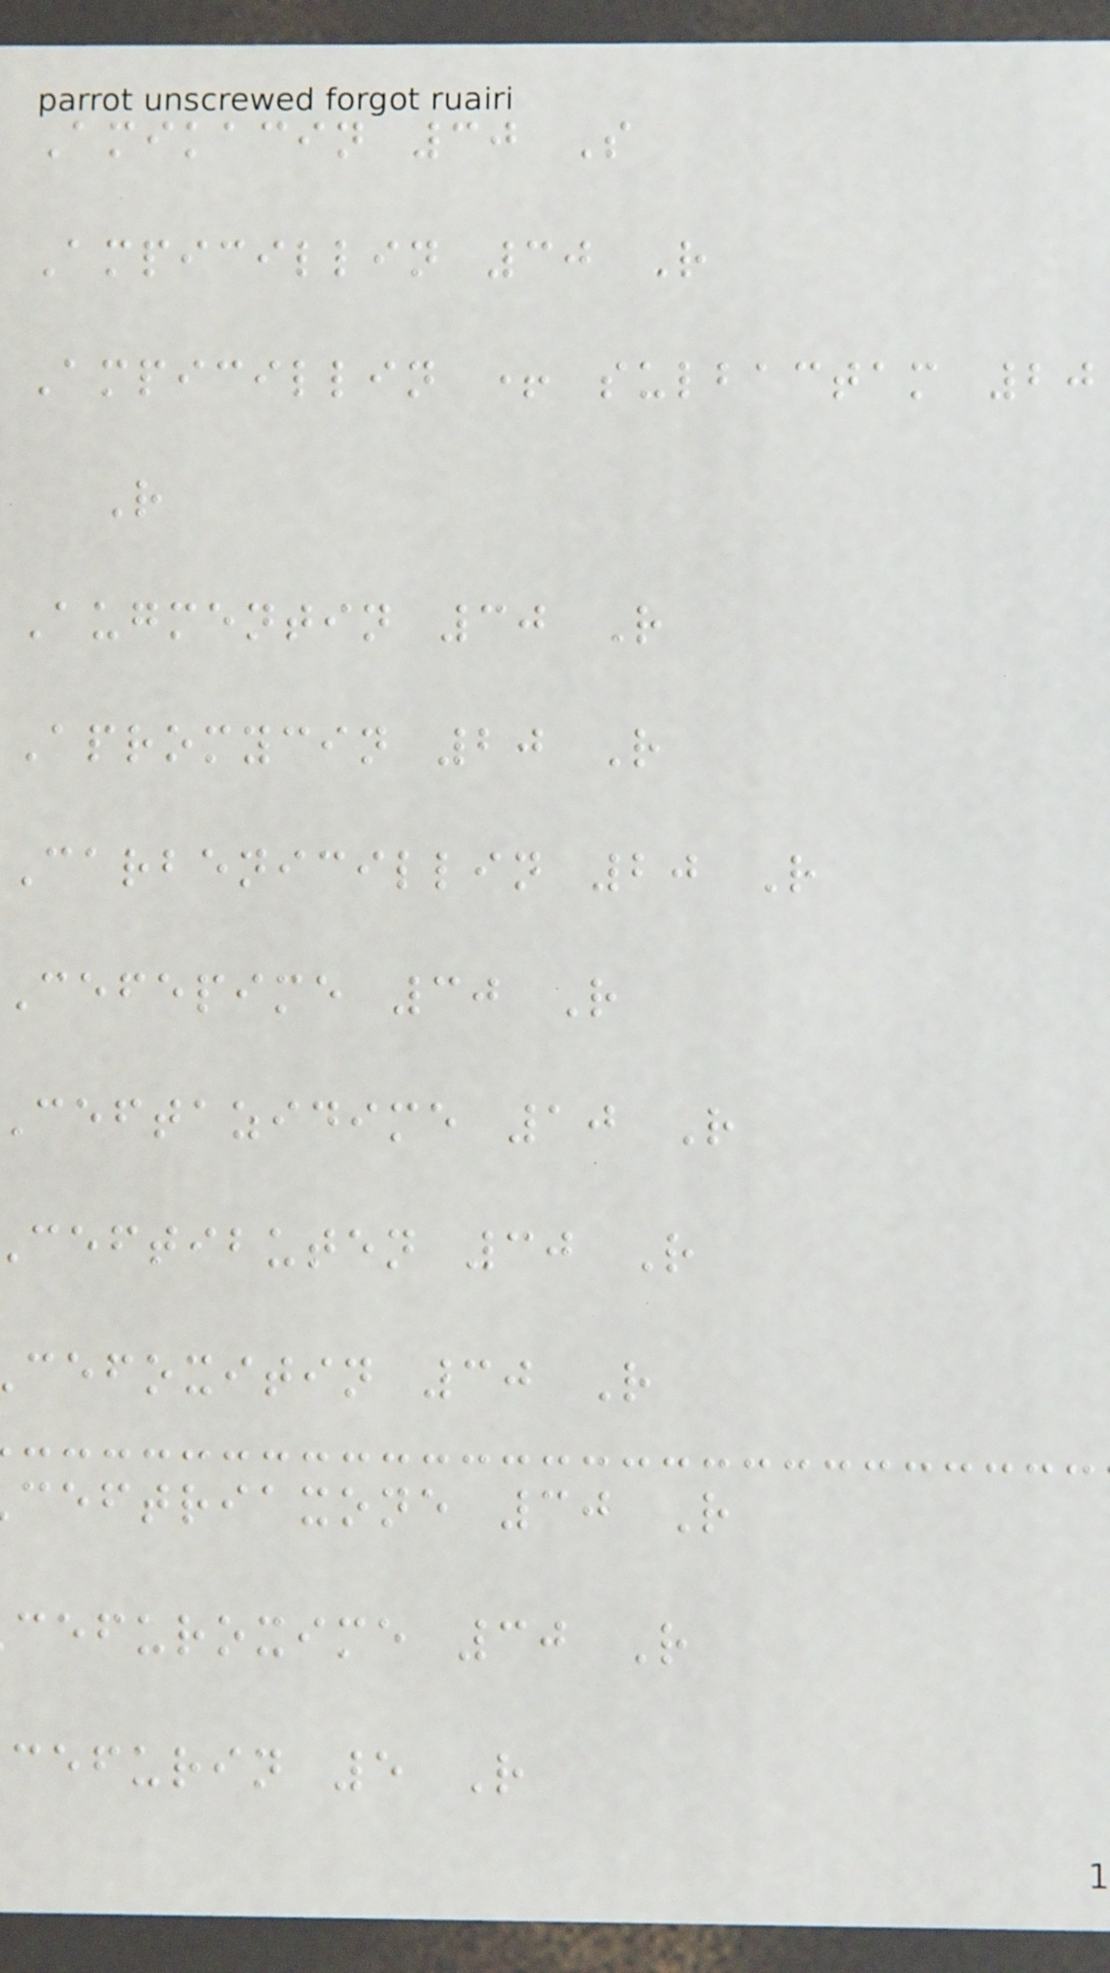Amikacin 30 S
Ampicillin 30 R
Ampicillin + sulbactam 20
R
Augmentin 30 R
Apromycin 20 R
Carbenicillin 20 R
Cefepime 30 R
ceftazidime 10 R
ceftibuten 30 R
cefoxitin 30 R
ceftriaxone 30 R
cefuroxime 30 R
cefurin 5 R
